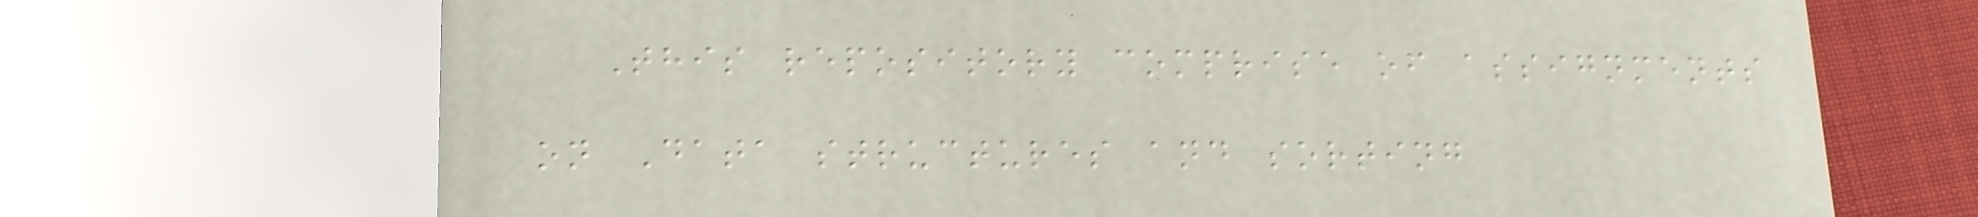This repository comprise of assignments
on Data structures and sorting
